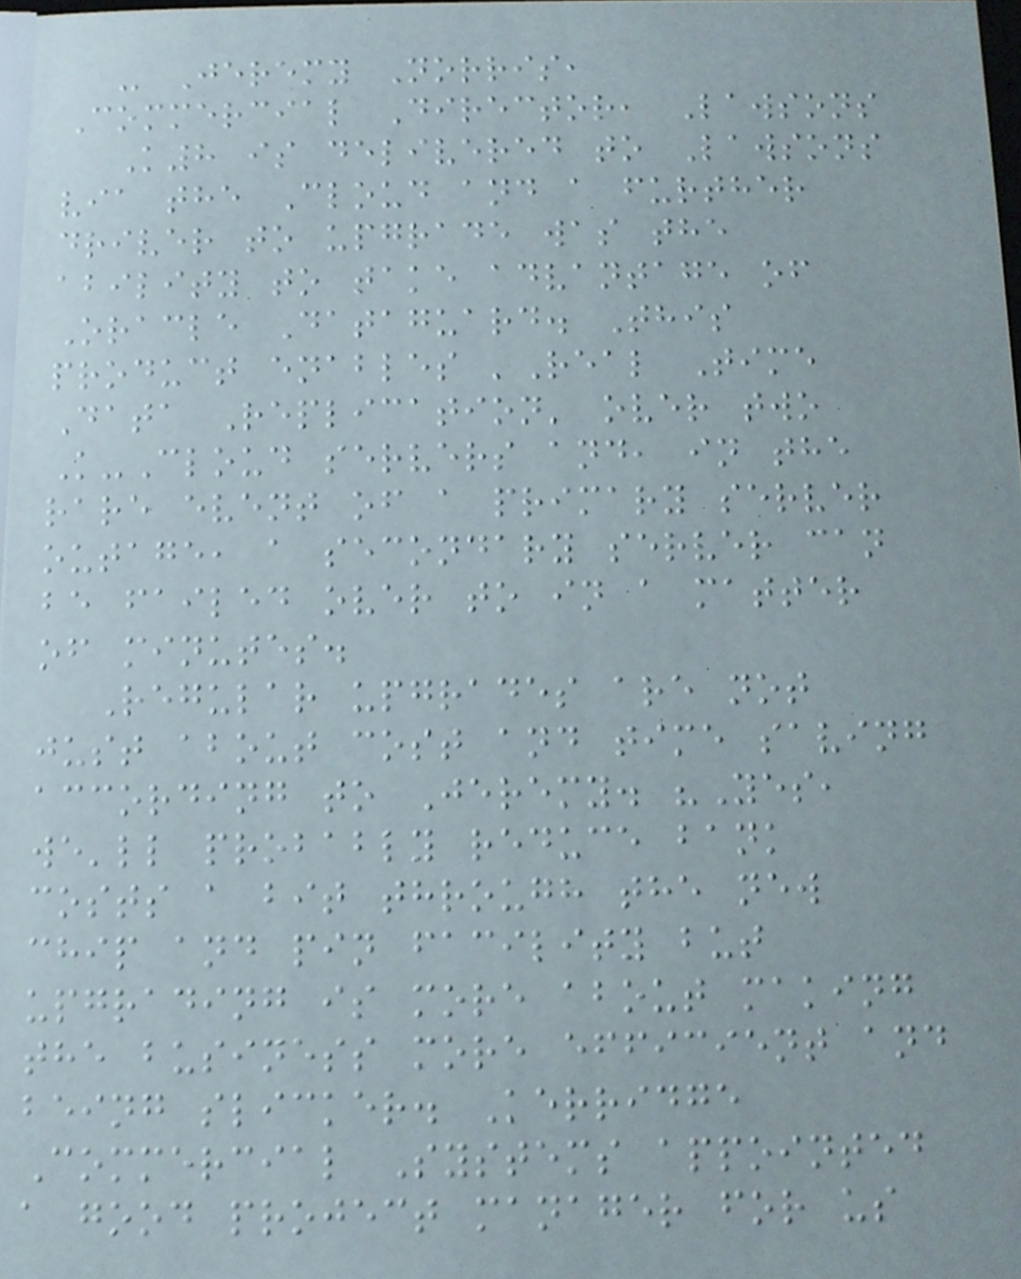- Jeremy Norris,
Commercial Director, Lawsons
K8 is delivered to Lawsons
via the Cloud and a further
driver to upgrade was the
ability to take advantage of
Oracle Dataguard. This
product enables 'Real Time
Data Replication' over two
K-Cloud servers and, in the
rare event of a primary server
outage, a secondary server can
be failed over to in a matter
of minutes.
Regular upgrades are not
just about cost and time saving
according to Jeremy. "Yes,
we'll probably reduce bank
costs a bit through the new
chip and pin facility but
upgrading is more about making
the business more efficient and
being slicker. Kerridge
Commercial Systems appointed
a good project manager for us
